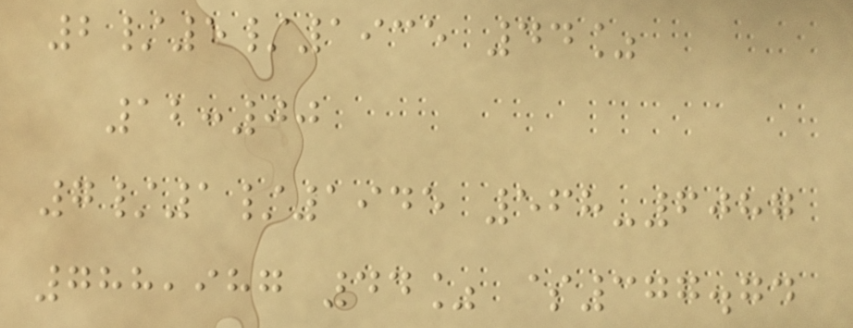2/5/1935 44%
12:00
7/1/1945 568-6087
788,987 44% $377.74
